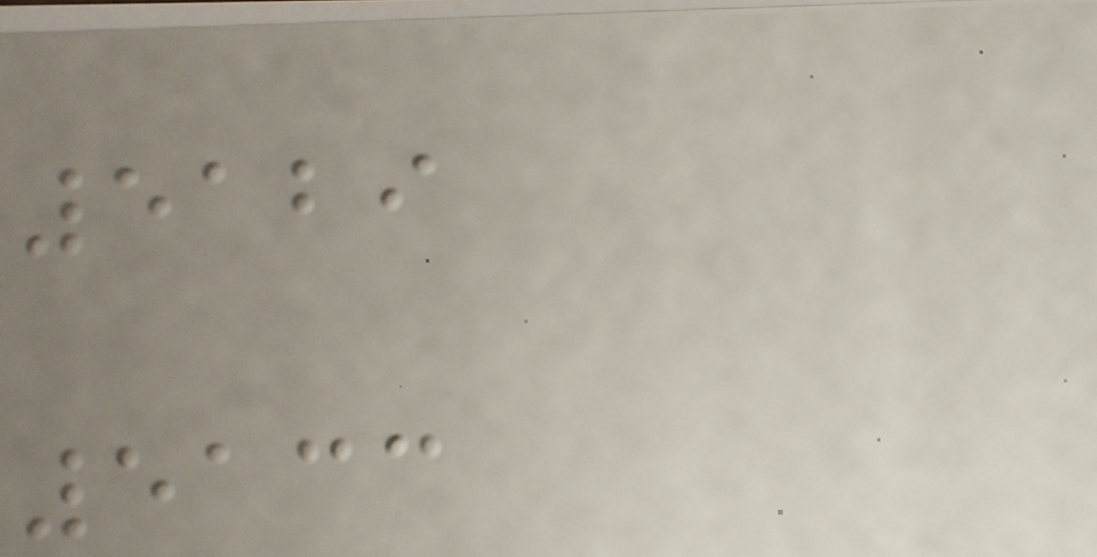5129
5133
